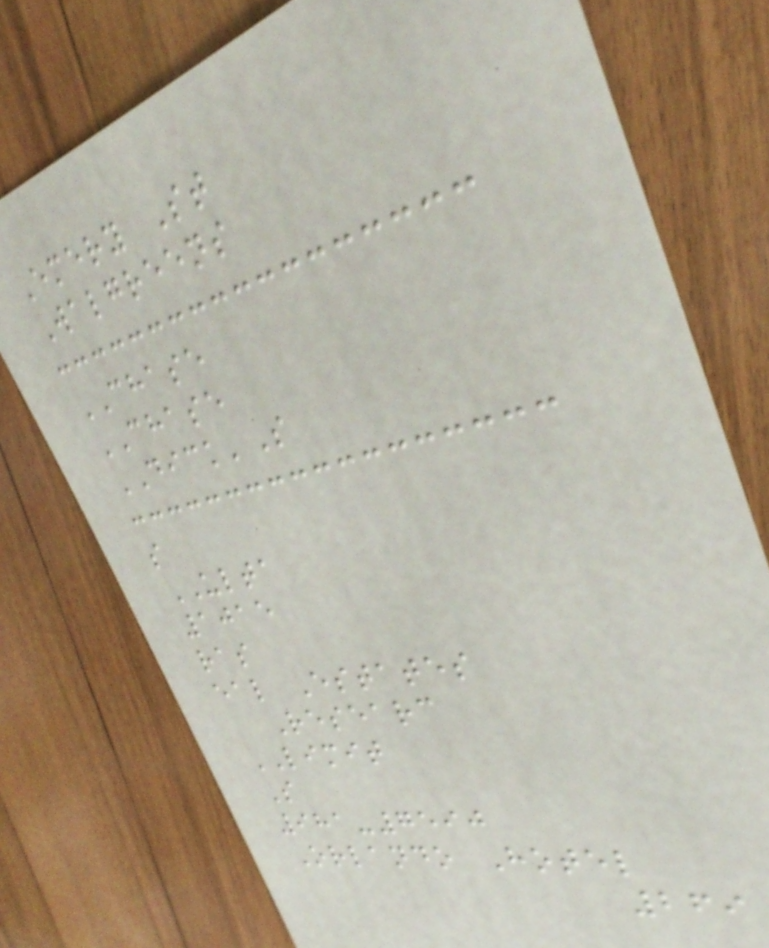Emery St
Walgreens
CHASE
CHASE
DICK'S
s
ULTA
1015
ras
eal Estates
Researc
LIMIT
S
981-7590
Orlando Hotel
269
